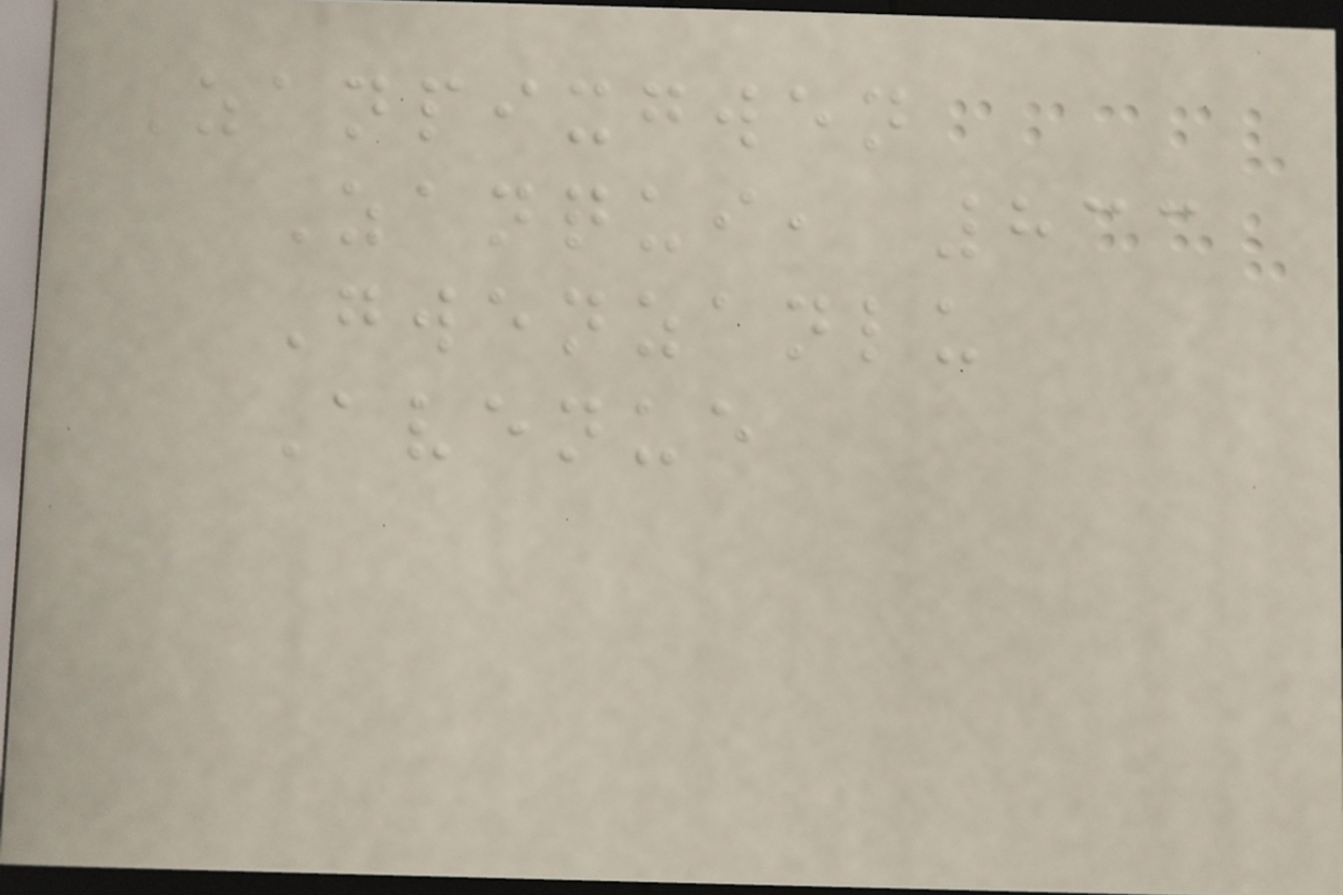Zanpixgwen
Zanqui, 833
Gwenzanlu
Avenue
